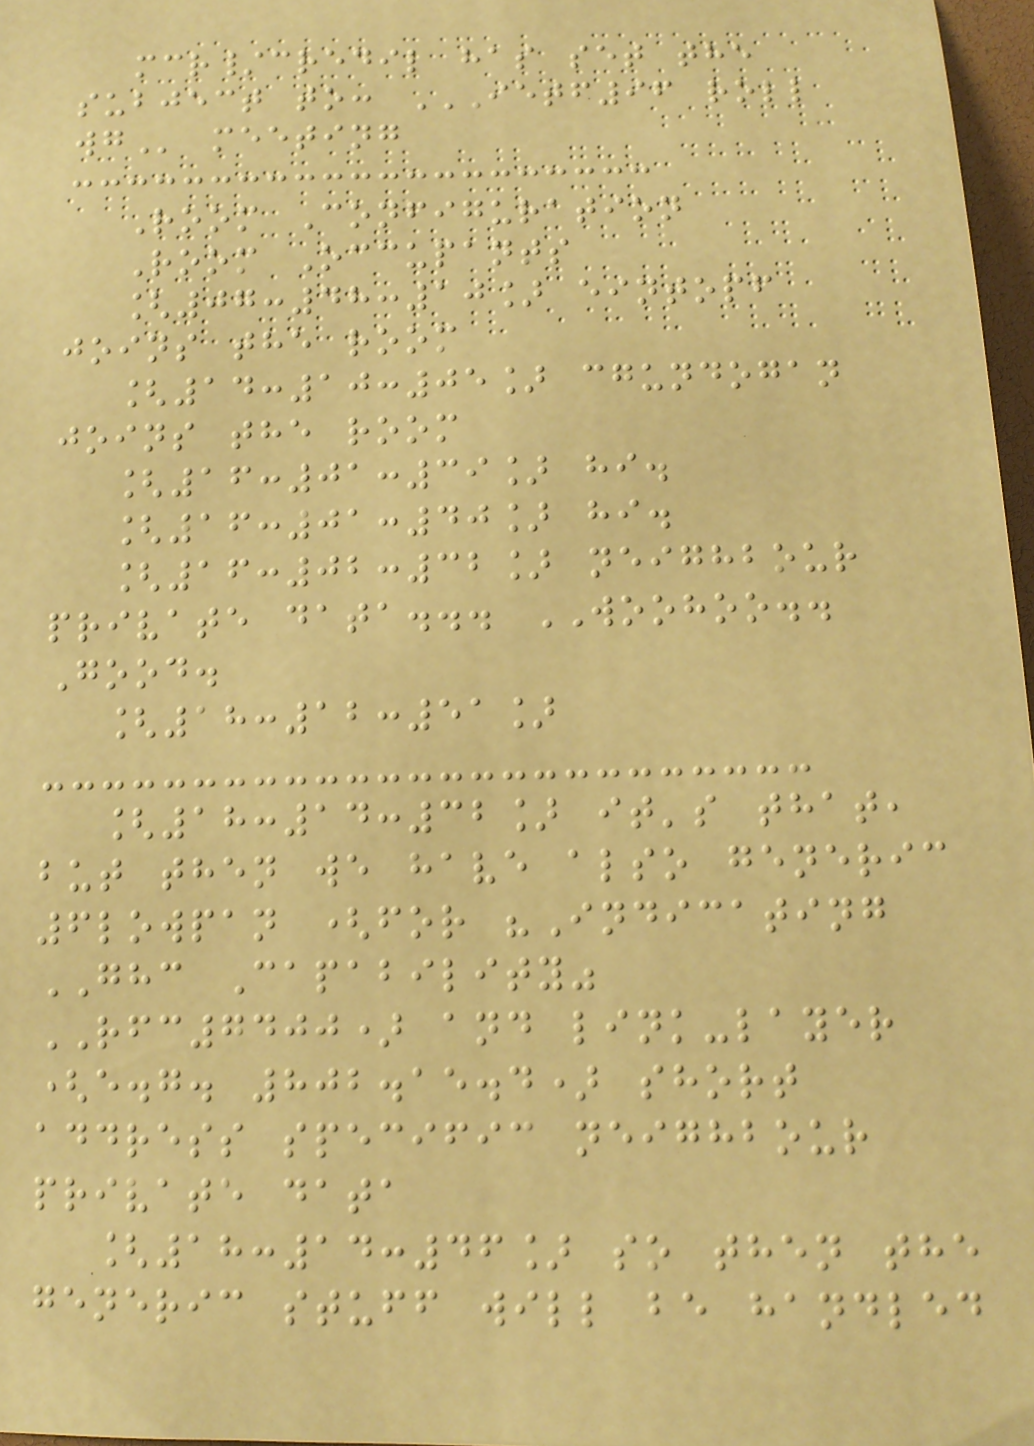mcr/credil has set the
subject to: IETF96 ROLL
WG meeting
Room Configuration
Room Occupants
[07:48:10] eintopf
joins the room
[14:10:05] cgundogan
joins the room
[16:01:39] hi.
[16:01:40] hi.
[16:02:32] neighbour
private data... WOOHOO..
Good.
[18:12:51]
[18:14:32] it's that,
but then we have also generic
6lowpan (for "Indicating
GHC Capability"
RFC7400) and link-layer
(e.g. 802.15.4) short
address specific neighbour
private data
[18:14:46] so then the
generic stuff will be handled
